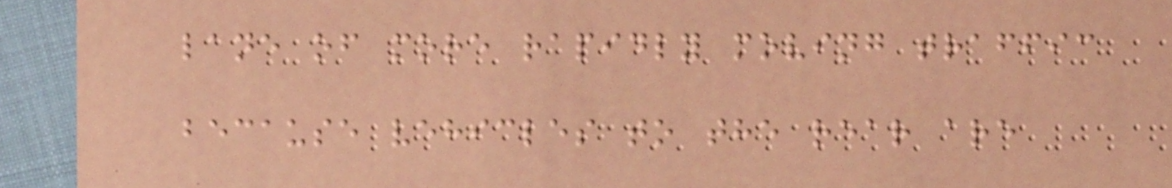lane of more rapidly moving traffic
because vehicles to the rear are
